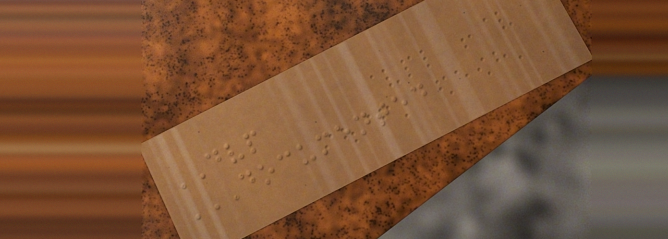DVP
DOCUMENTED
